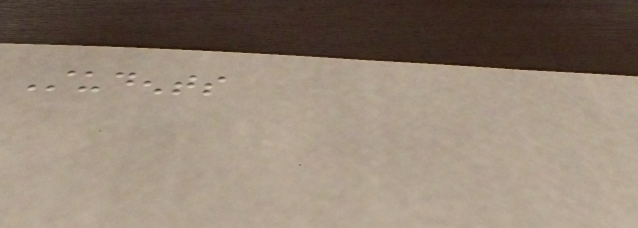Students
